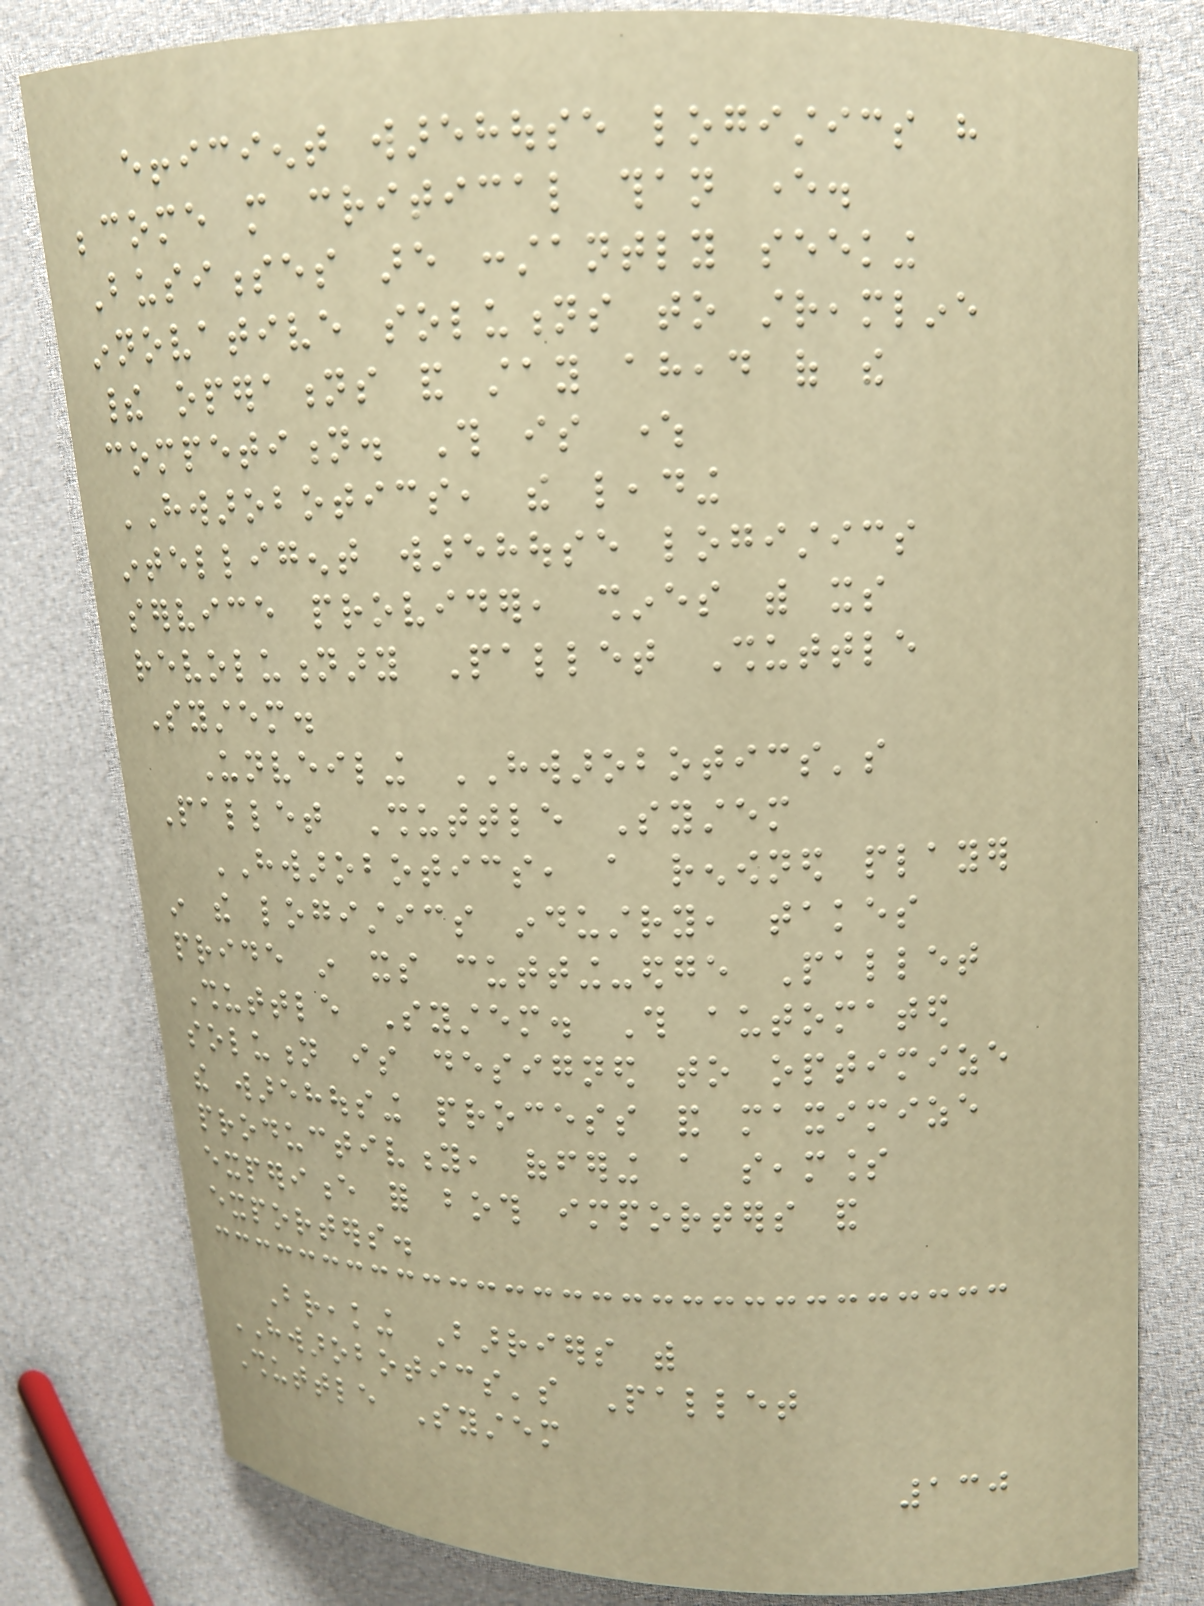efficient warehouse logistics have
become more critical than ever.
Businesses are constantly seeking
innovative solutions to streamline
their operations and stay ahead of the
competition. This is where
HWAROBOTICS, the leading
intelligent warehouse logistics
service provider, shines with its
revolutionary Pallet Shuttle
System.
Unveiling HWAROBOTICS's
Pallet Shuttle System
HWAROBOTICS, a renowned player
in the logistics industry, takes
pride in its cutting-edge Pallet
Shuttle System. This automated
solution is designed to optimize
the warehousing process and maximize
productivity, offering a seamless
experience for both importers and
exporters.
Breaking Barriers with
HWAROBOTICS's Pallet
Shuttle System
130
